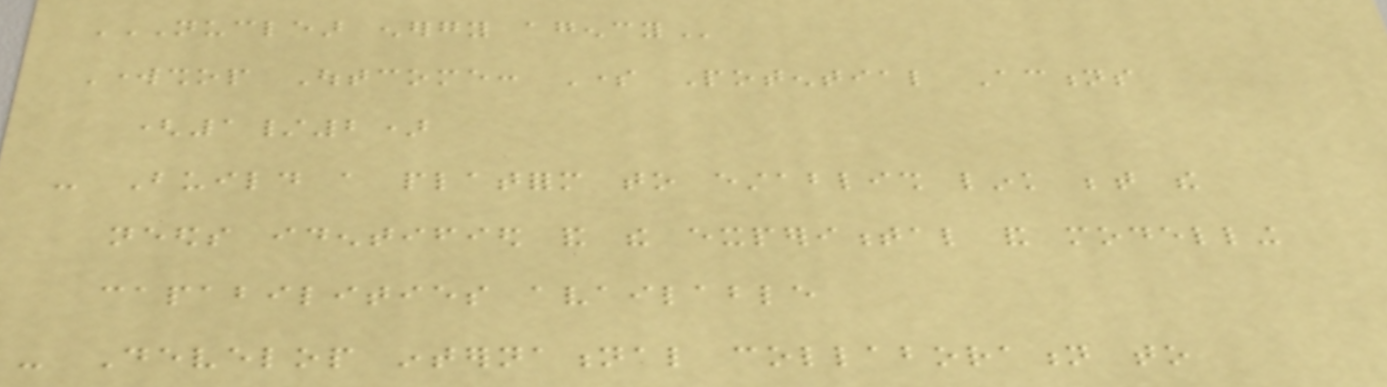NUCLEAR ENERGY AGENCY
Workshop Outcome: Some Potential Actions
(1/2)
- Build a platform to establish link between the
needs identified and the experimental and modelling
capabilities available
- Develop international collaboration to
